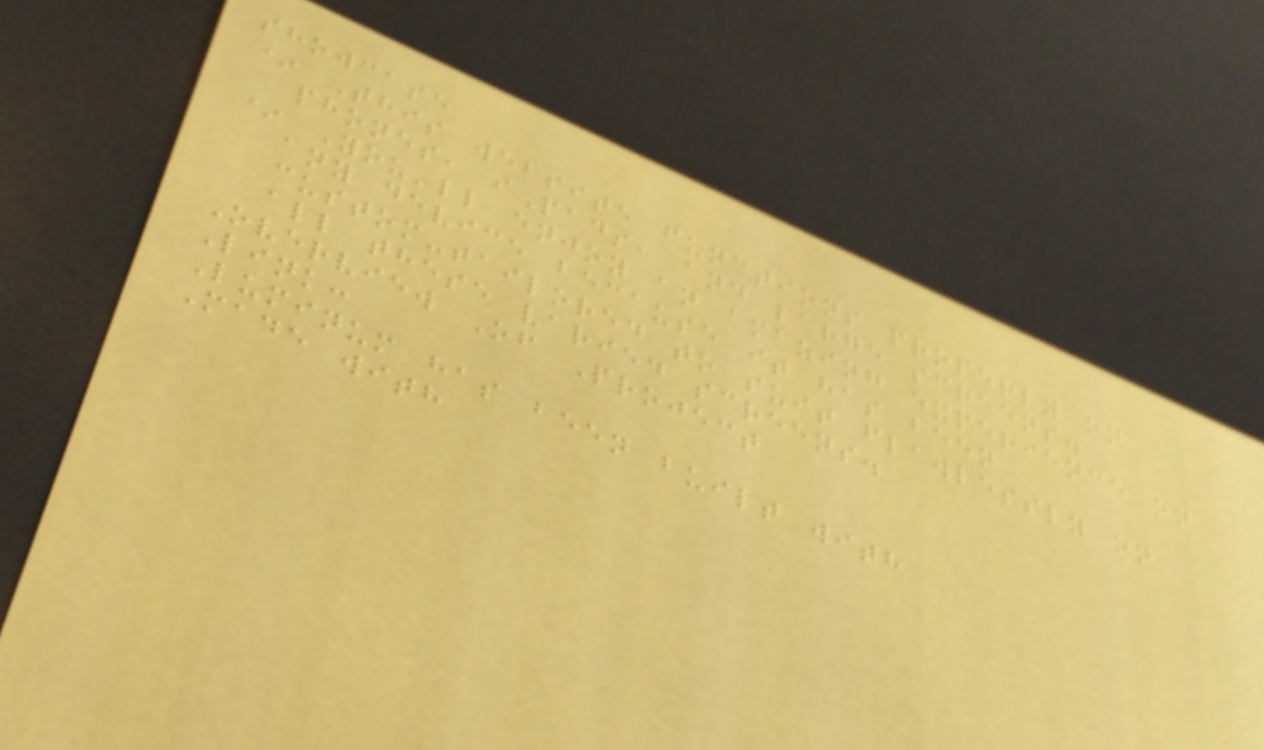showcase
* This website functions properly on
phones, iPads, and large screens.
* You'll enjoy an amazing experience on
any device because it has been
custom-tailored to suit flawlessly on
all these varied screens.
Overview Of Project
Link:
Luminum has been built with
Made with
